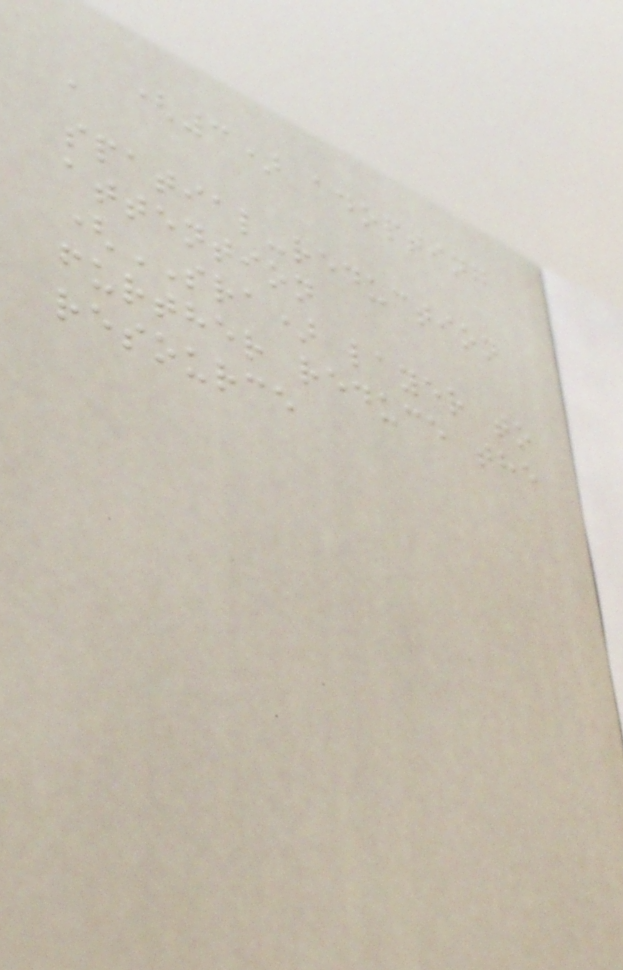(3) adopting
a
spatial-reduction
attention
(SRA) layer to
further reduce the
resource
